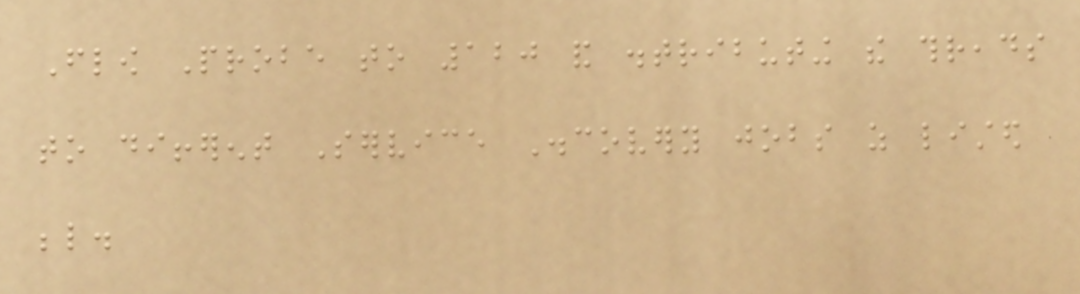Flow Probe to 120 and distributing the threads
to different Service Discovery jobs as listed
below.
